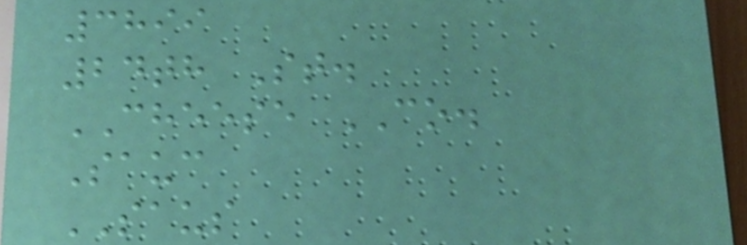3899
24th St.
CHEESE CO.
Sauc
SAUS
